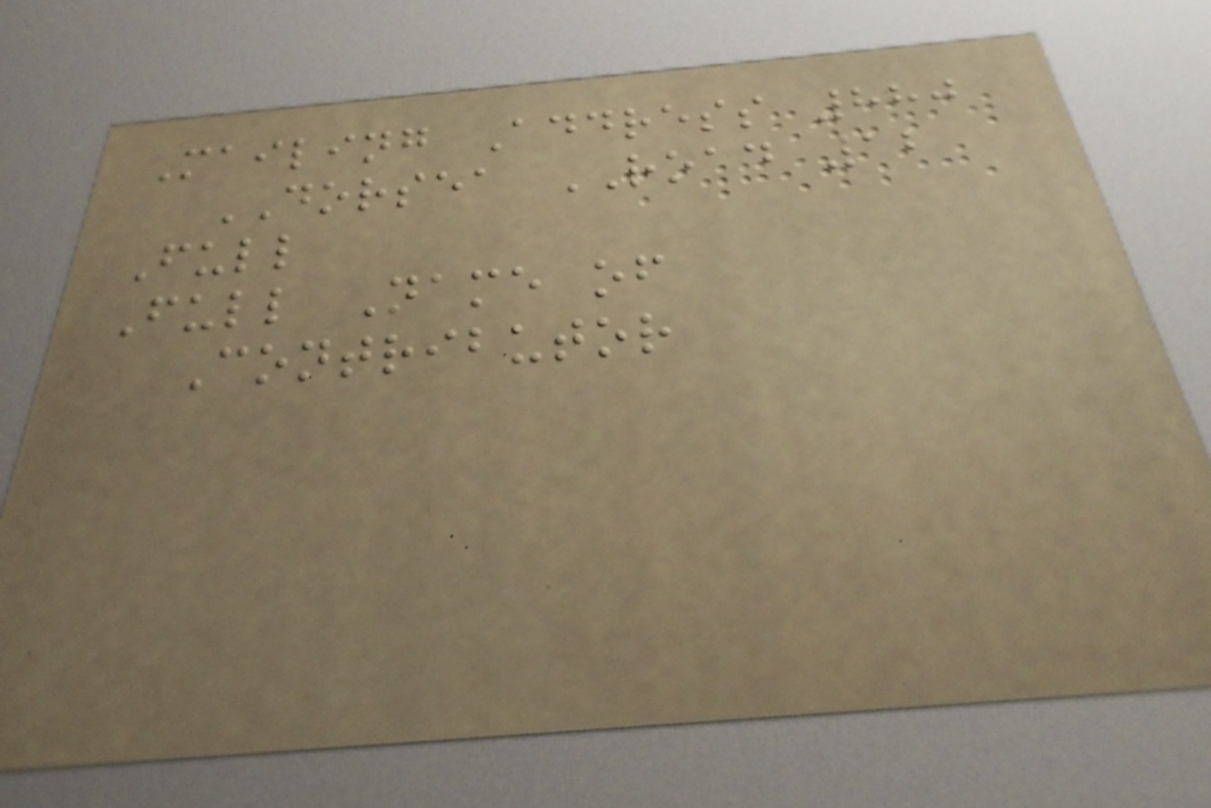Mailing Address 880
DORSEA ROAD 12
Full
Full Name of
Contributor
